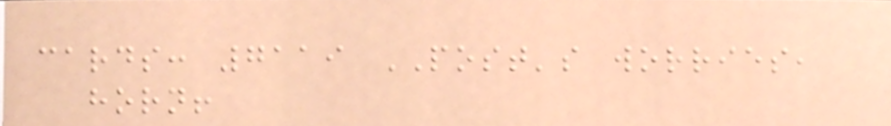cards: 7119 POST's worries,
horn!
